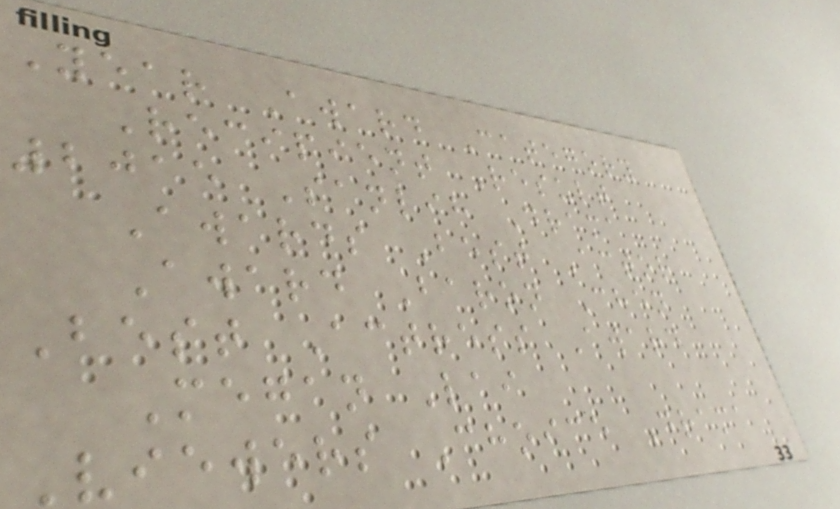Year Award Category
Recipient Result
2015 Sanlih Drama
Awards Best Actor
Award Baron Chen
Best Actress Award
Megan Lai
Viewers Choice Drama
